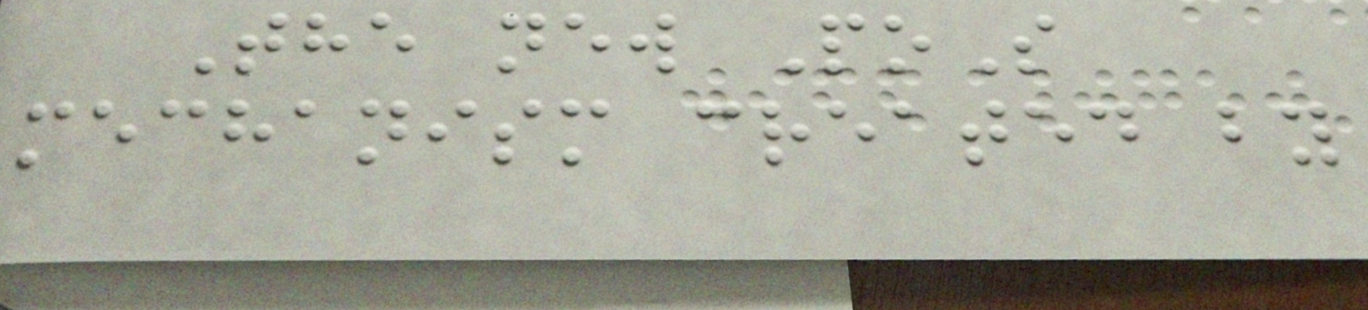The new PoS
mechanism created by
